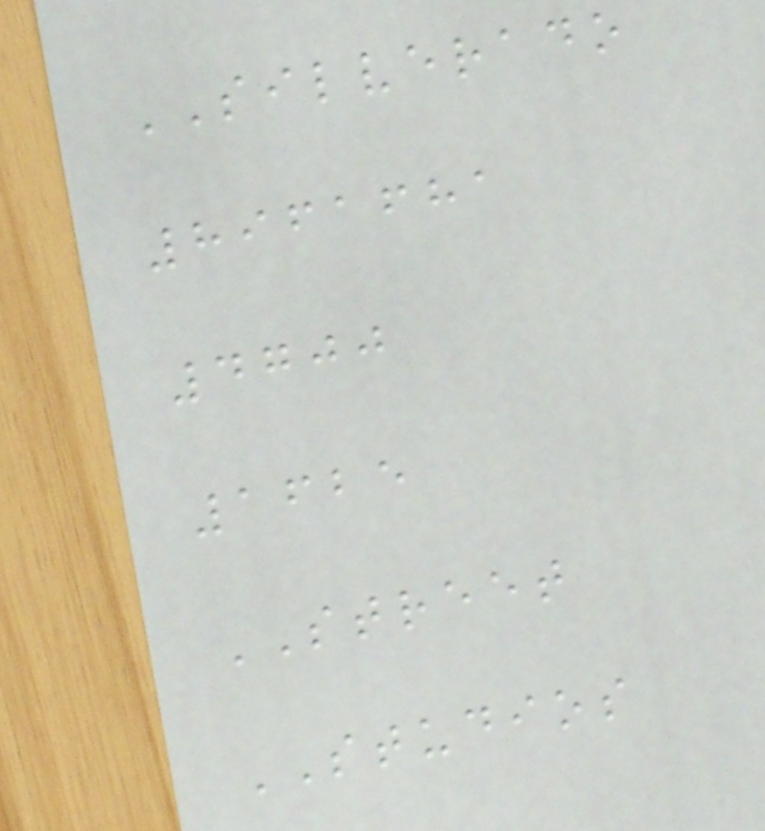SILVERADO
8961681
4700
1625
STREET
STUDIOS
